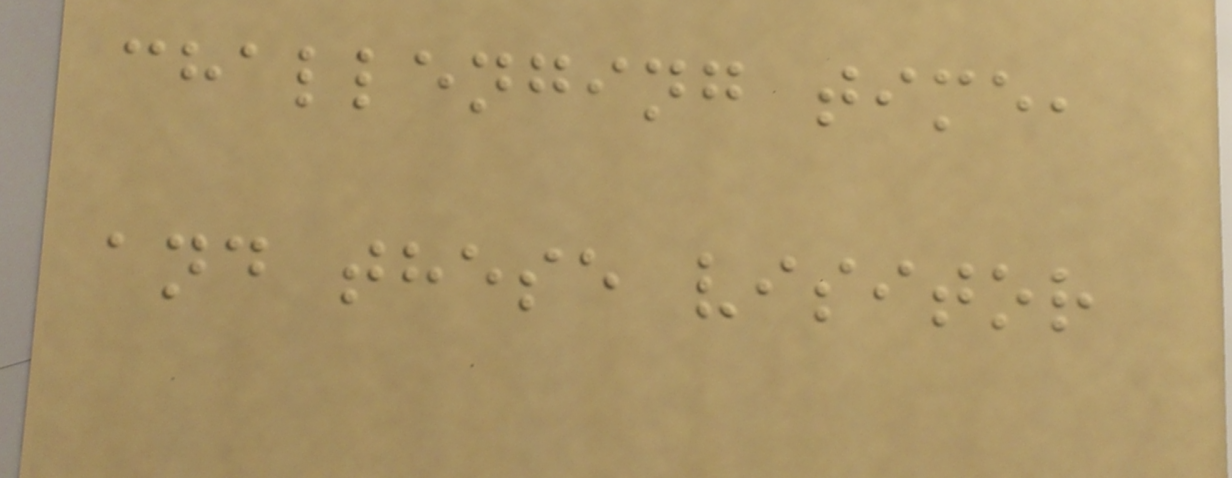challenging time,
and these visitor
